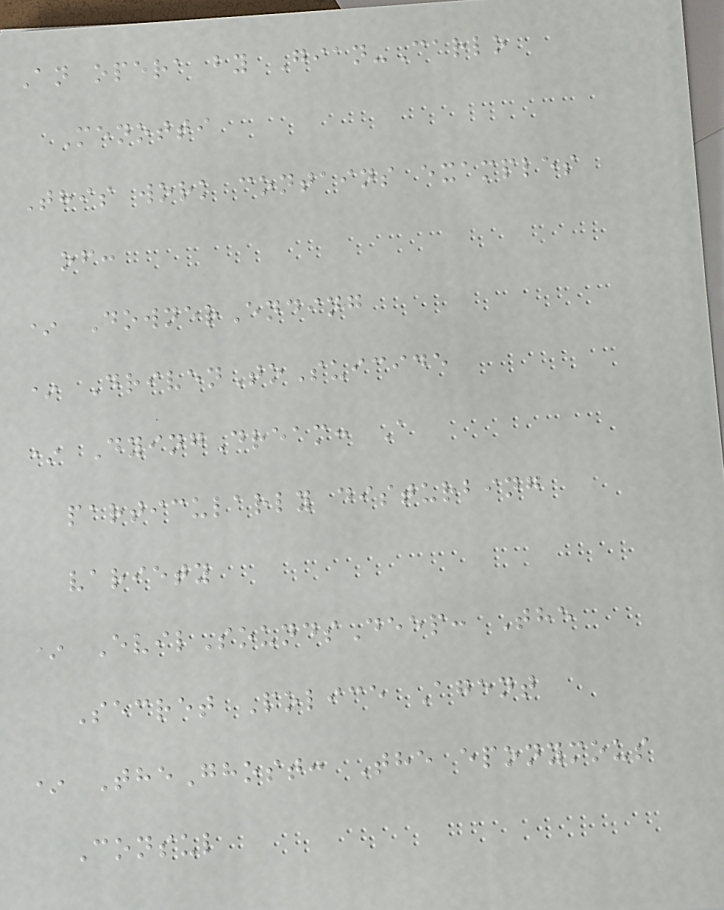An opera by Gian-Carlo
Menotti
This work contains examples
of:
* DownerEnding
* DrivenToSuicide
* DyingDream: A
particularly disturbing
variety
* EvilSoundsDeep: The
Secret Police Agent
* TheGhost: The eponymous
Consul
